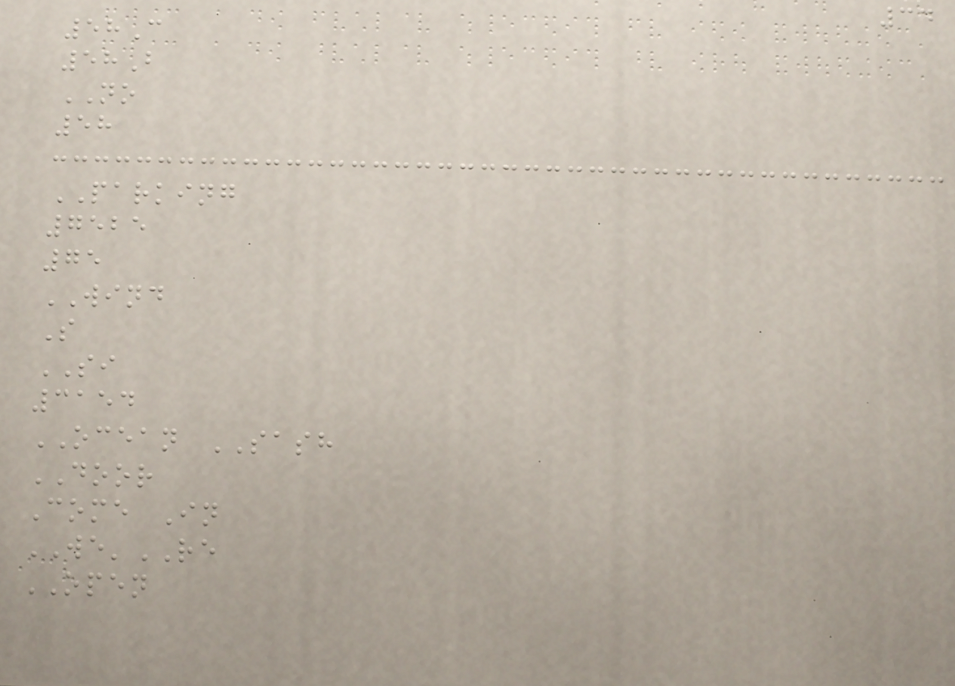34
58C
58B
NO
58
PARKING
7525
75
WIND
S
SI
3154
OCEAN SASH
DOOR
Come In
WE'RE
OPEN
